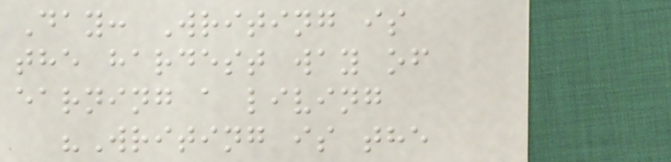Day: Writing is
the hardest way of
earning a living
"Writing is the
